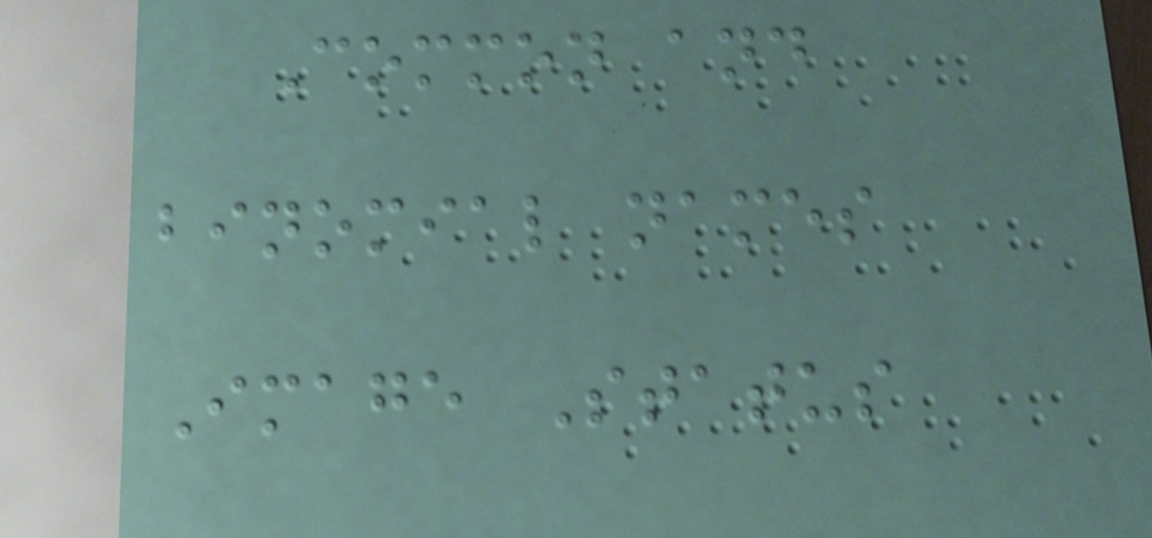Common and
binomial names
Image Status
